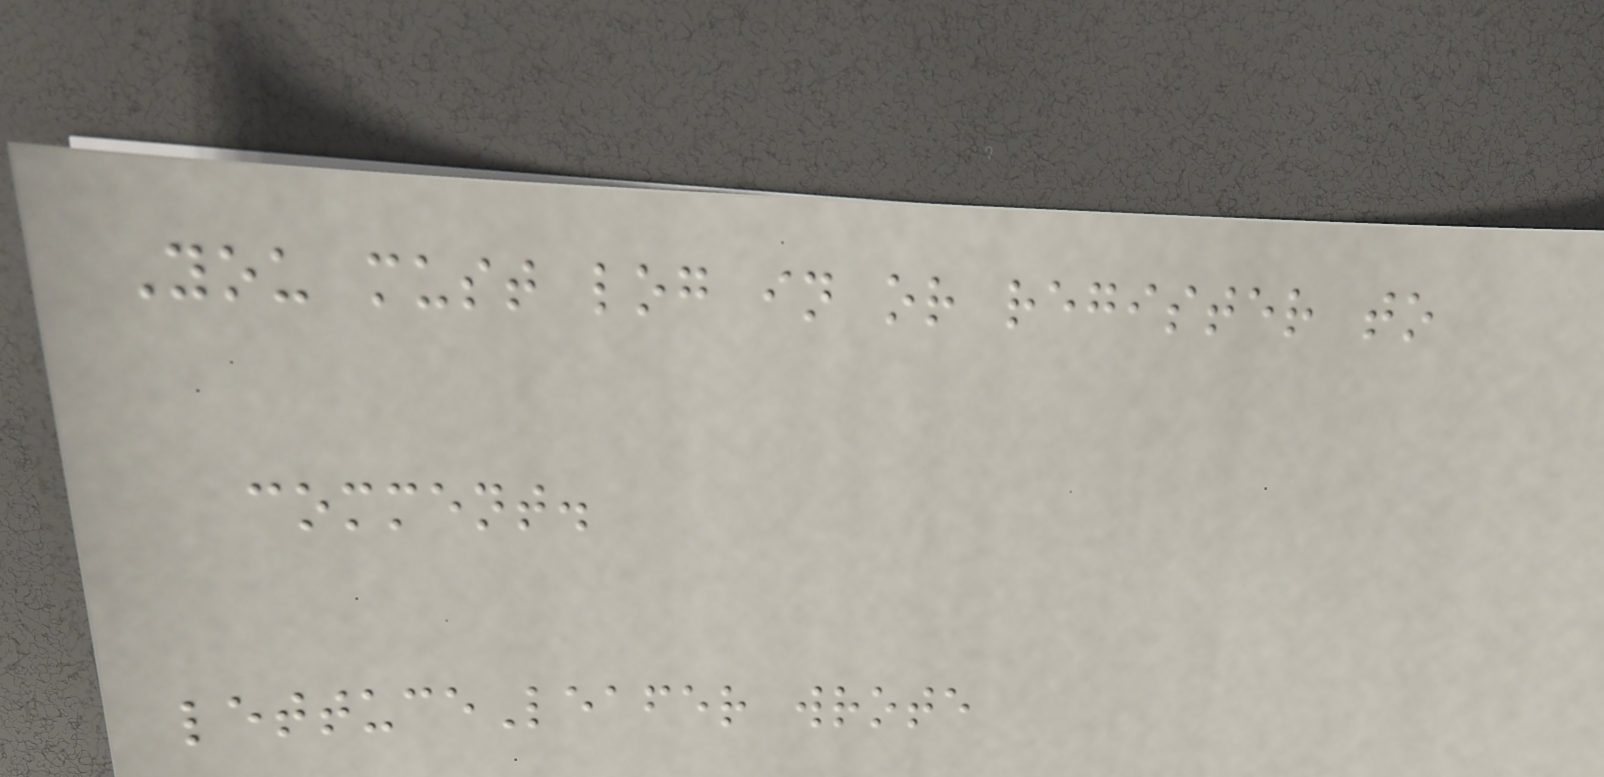You must log in or register to
comment.
lettuceLeafer wrote
